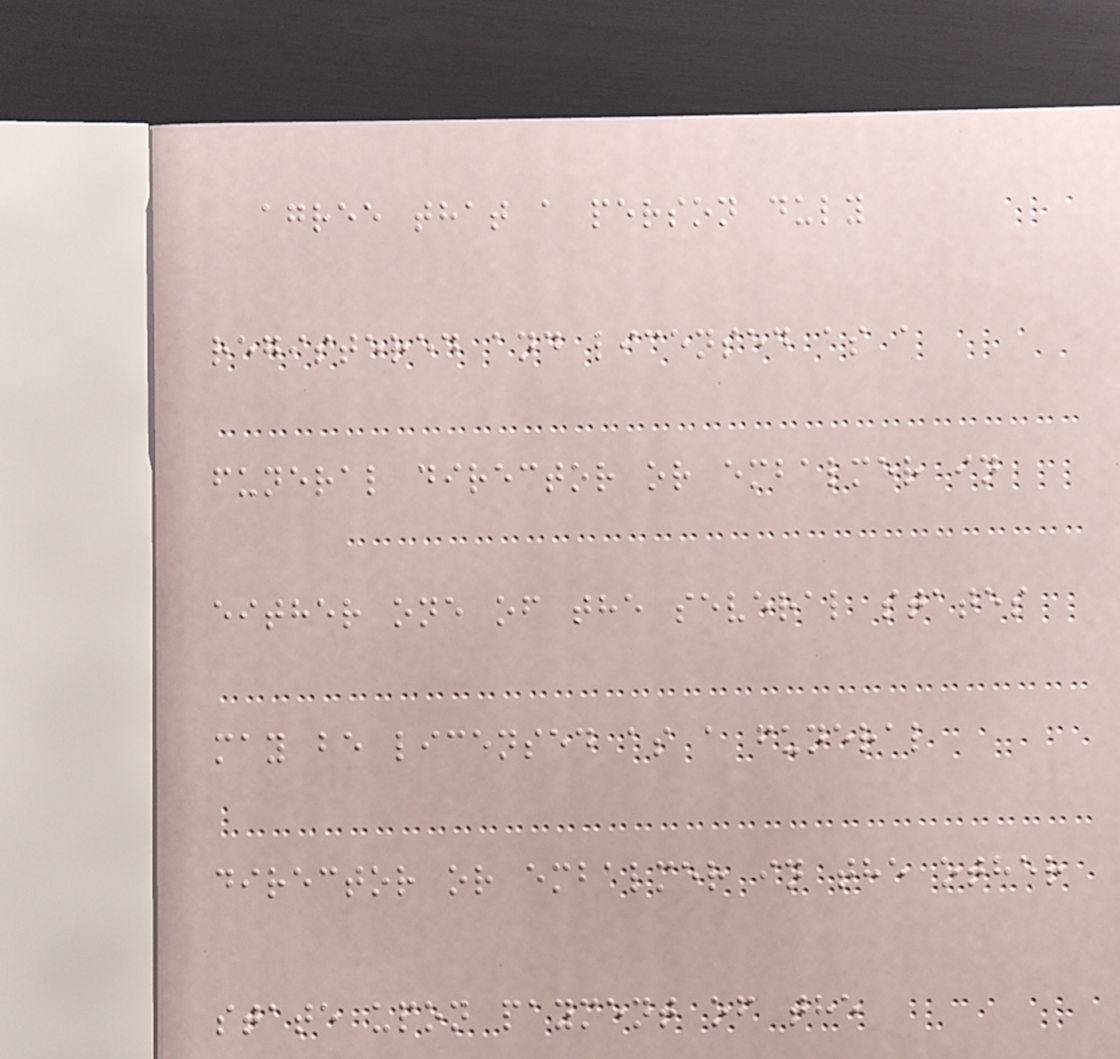agree that a person duly
registered and licensed as a
funeral director or embalmer in
either one of the several states
may be licensed as a funeral
director or embalmer in the other
state upon payment of the
